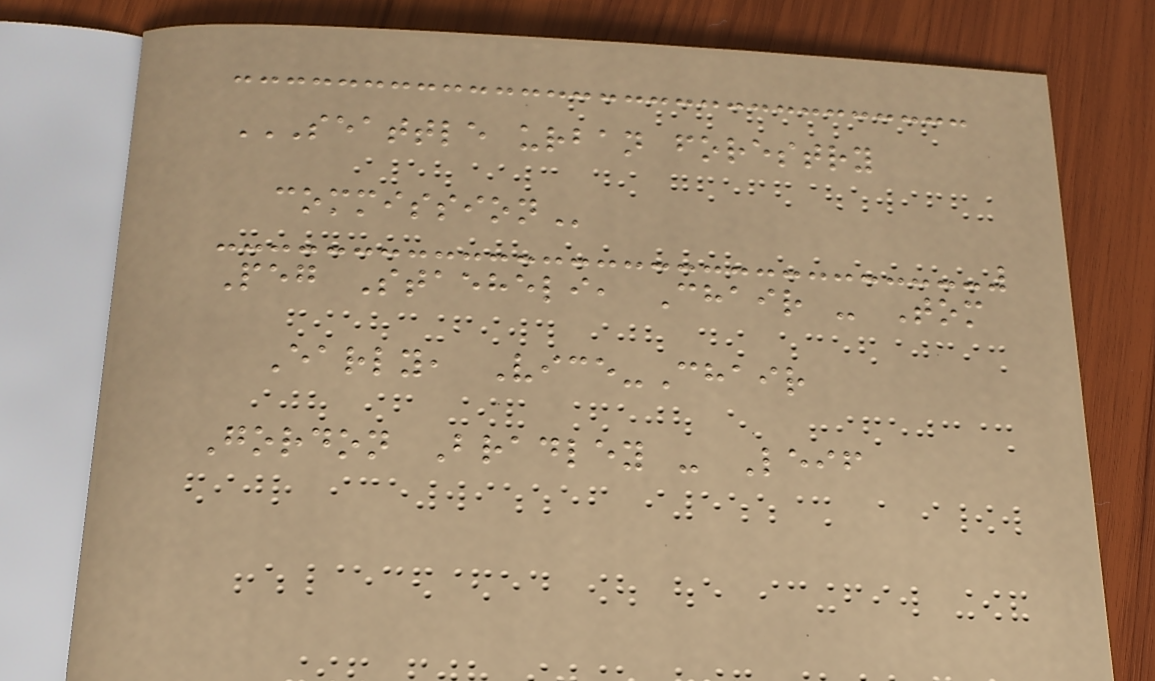SEATTLE URBAN FORESTRY
COMMISSION
Peg Staeheli, Chair - Tom
Early, Vice-Chair
Gordon Bradley - Leif
